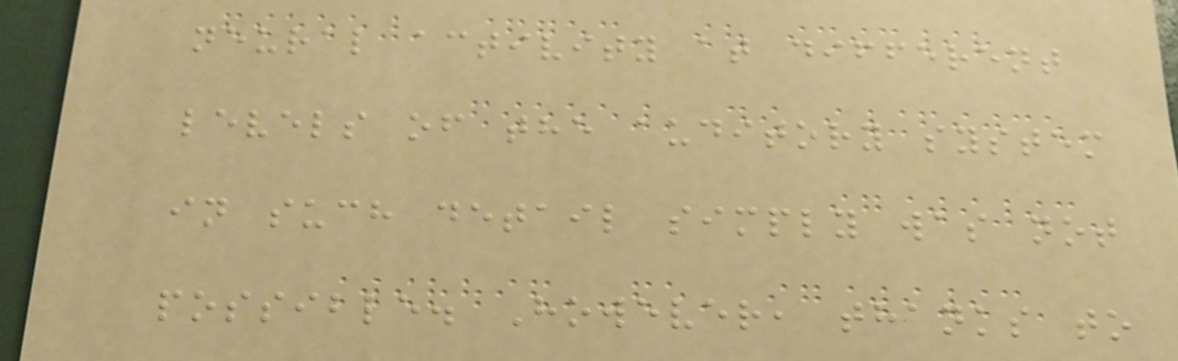neural activity at different
levels of the auditory system
in such detail simply was not
possible. However, thanks to
